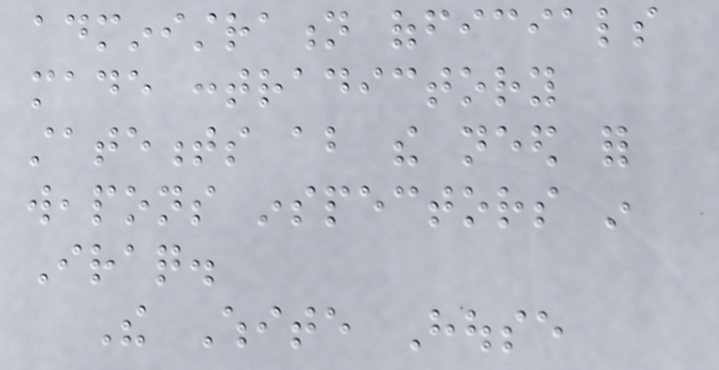administration officials
made contradictory
statements about the need for
weapons inspectors in
Iraq.
The White House
